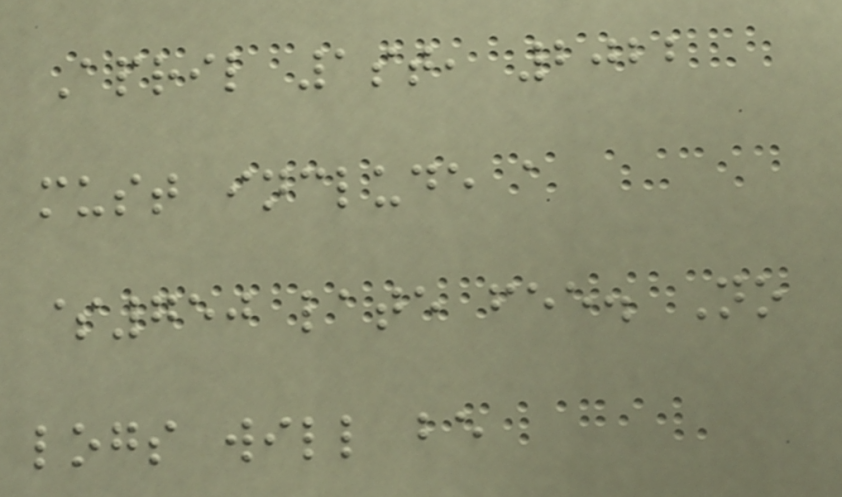April 1st, 2022
must include a
$750 late fee. No
logs will be
